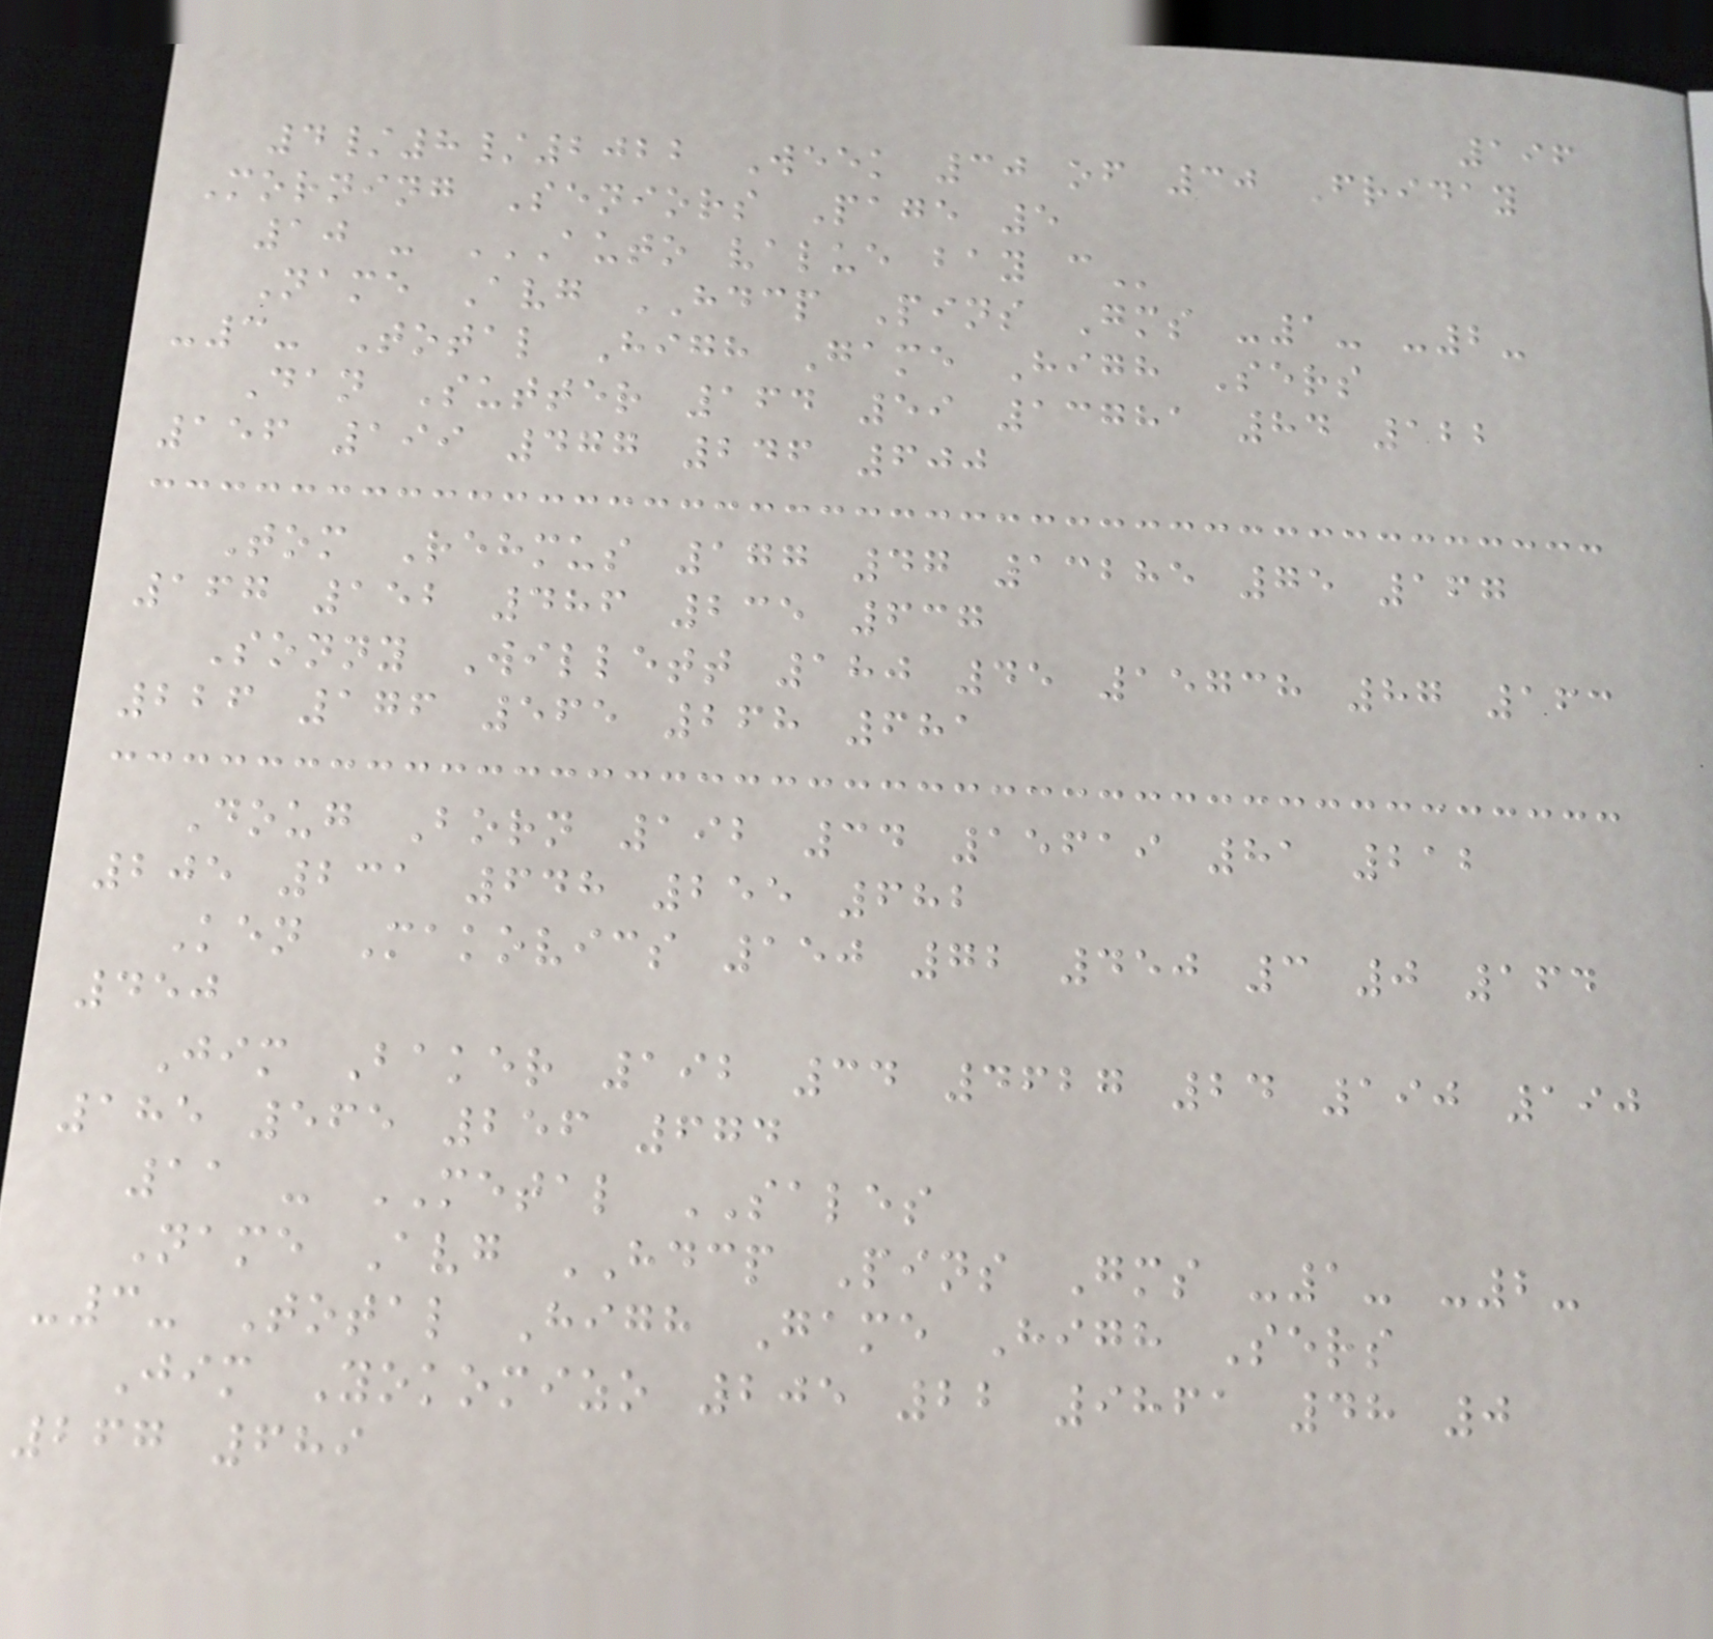196
4/8/2022 Week 30 of 30 Friday
Morning Seniors Page 5
10 - AUTO VALUE BAY C
Name Avg HDCP Pins Gms -1- -2-
-3- Total High Game High Sers
Dan Sutter 164 59 13781 84 122
156 199 477 246 600
Tom Rehmus 177 47 13285 75 167
167 152 486 235 637
Sonny Willett 180 45 15738 87 163
226 176 565 268 681
Doug Born 192 34 15619 81 212
205 231 648 255 682
Ken Makovics 150 72 450 3 0 164
450
Jim Baker 192 34 4627 24 190 190
185 565 256 674
11 - METAL SALES
Name Avg HDCP Pins Gms -1- -2-
-3- Total High Game High Sers
Jim Yokomizo 205 22 9861 48 0
267 689
